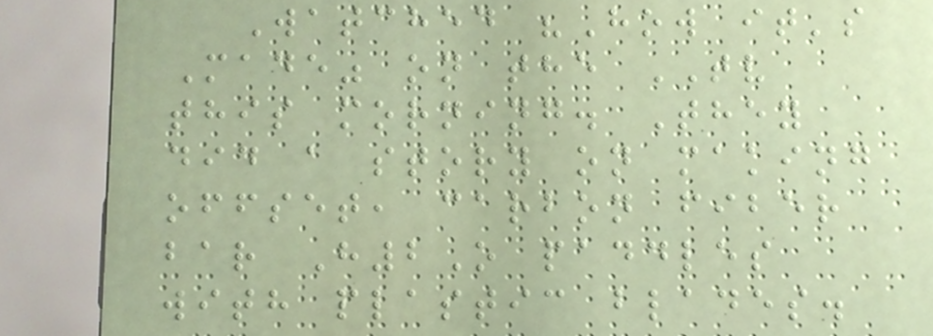Watched "How it's
Made" on the TV
this morning. They
did a story on making
offset, carbon fiber
bar H2O paddles
with plastic blades.
